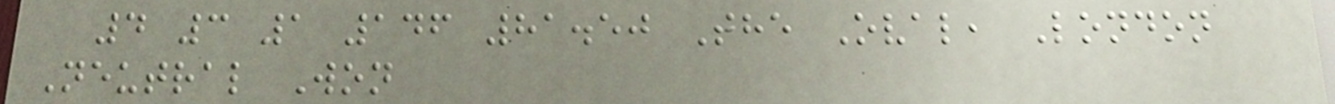4 3 1 146 81.50 The Oval, London
Neutral Won
